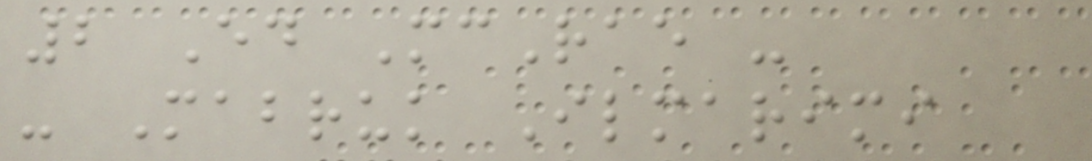2 Ed McRae -
- Mabruk Ilmarimi
